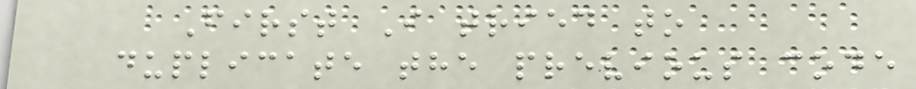First I tried to
duplicate the previous code
